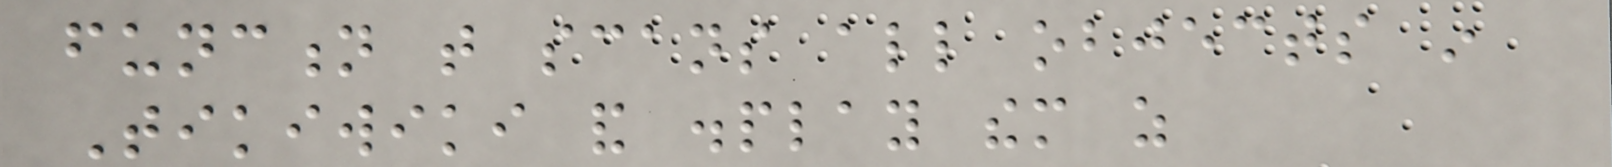function that scans all objects in
Tikiwiki and display them as
